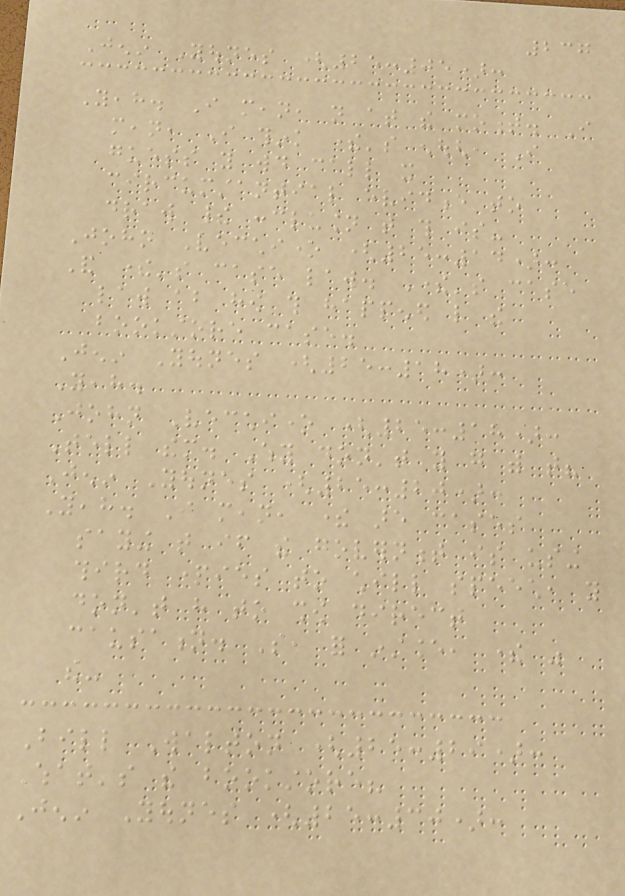237
Jenin Younes (25:05):
Yeah. I mean, not at the moment. I
mean, I think there's enough, I
guess you would call it
circumstantial evidence to
draw their conclusion that this is-
John Vecchione (25:14):
And there's case law. There's case
law about how this happened like the
bookstore case.
Jenin Younes (25:18):
Yeah.
John Vecchione (25:18):
Tell them. Why don't you go with that?
Jenin Younes (25:20):
Yeah. I mean, there are cases
saying that if the government is using
third parties to chill speech, you
don't have to show direct
causation. So, for instance, there was
the-
Bill Walton (25:29):
What's the bookstore?
Jenin Younes (25:30):
